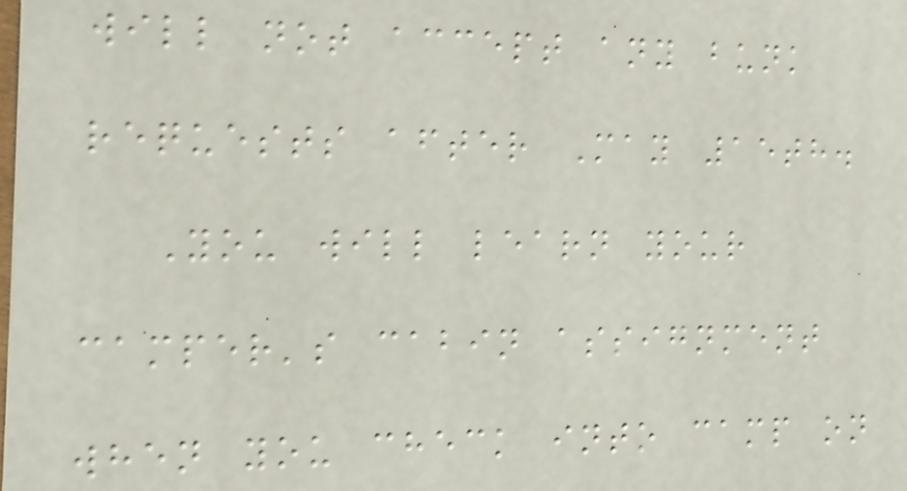will not accept any bunk
requests after May 15th.
You will learn your
camper's cabin assignment
when you check into camp on
